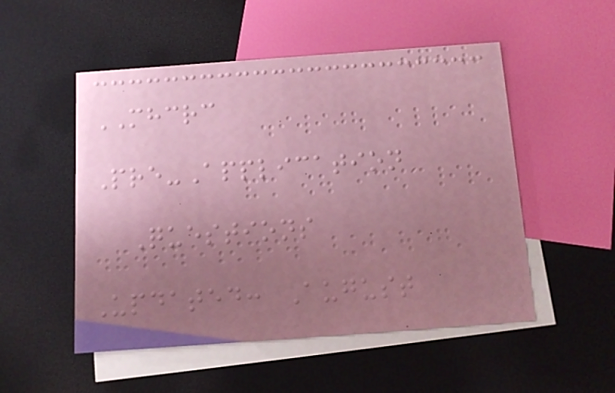MHCRC
Pre-Application
Questions
Updated: August
